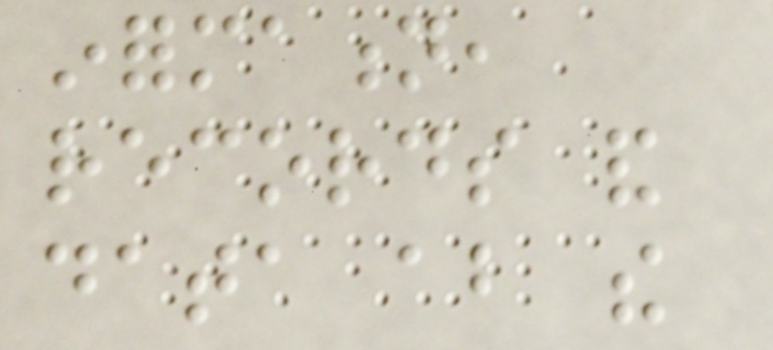information,
records and
data about the
